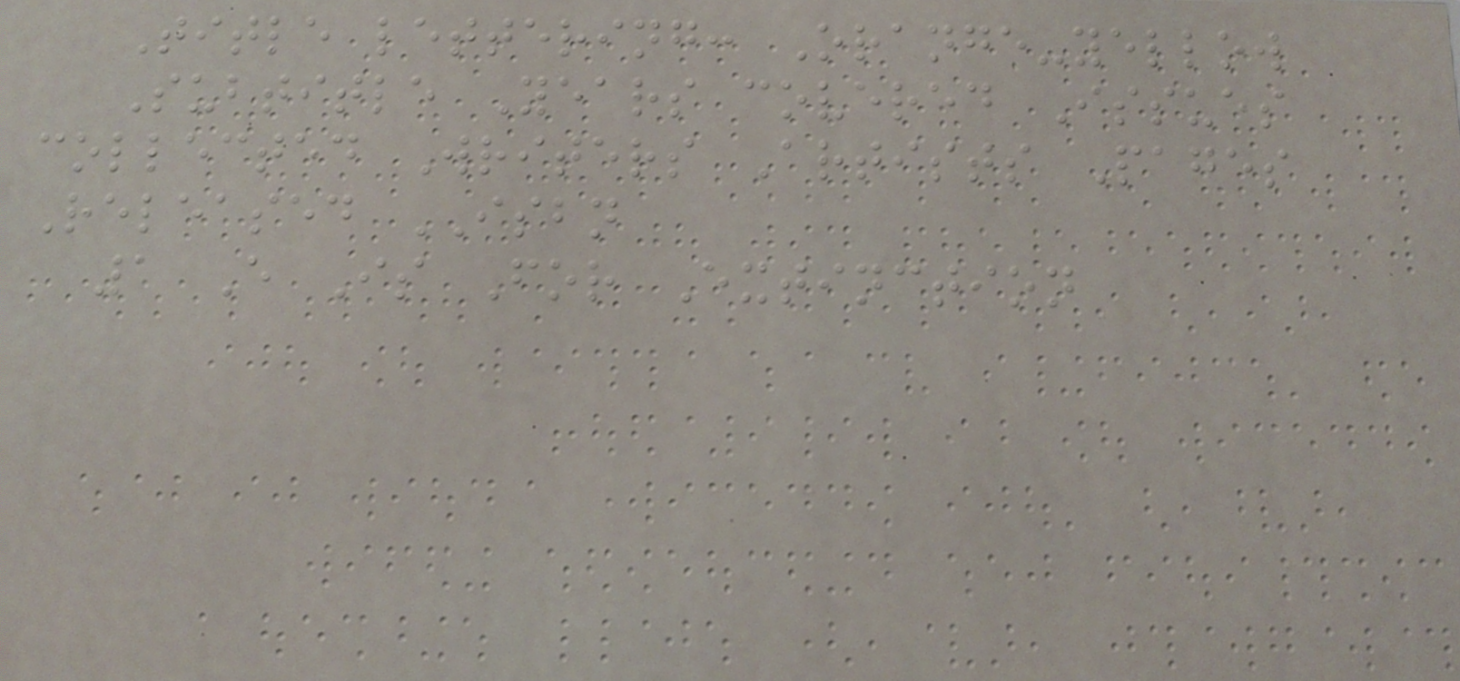Title lettering: Orange-yellow
Subtitle Years covered Issues
collected Writers Artists Pages
Released ISBN
1 E Is For Extinction
